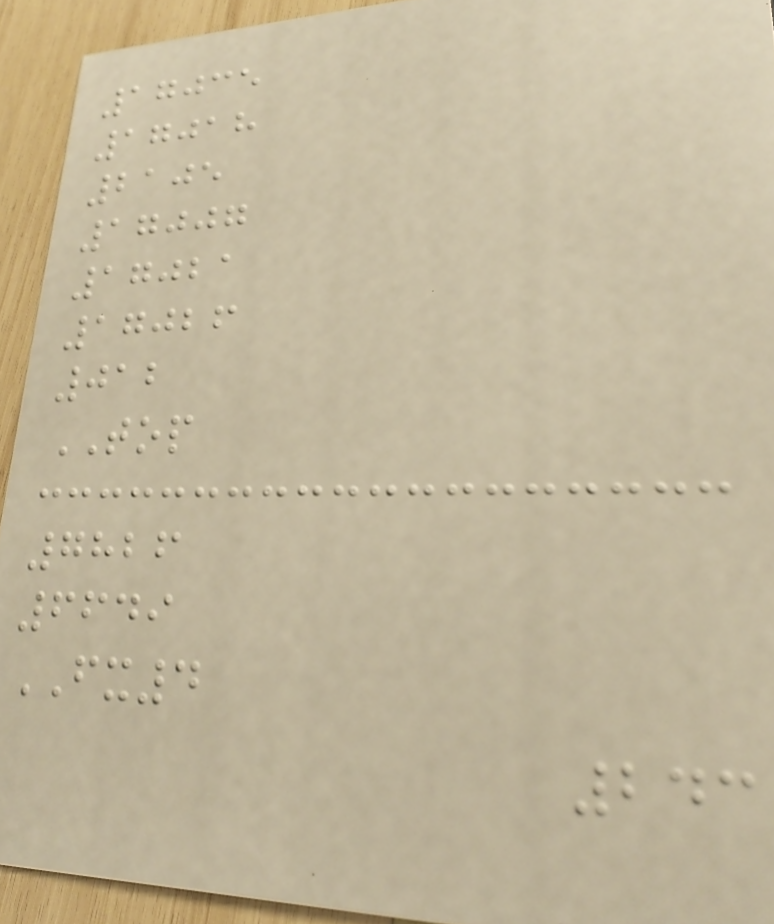17035
17018
2105
17007
17021
17026
012
TOP
7826
6649
FX4
243
